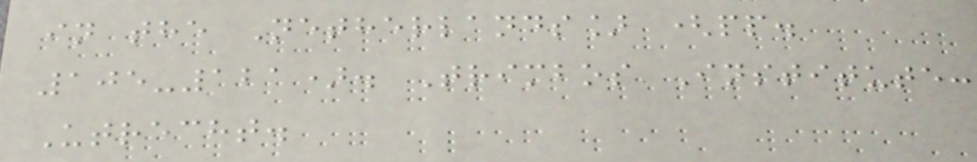in the Netherlands] (pp.
105-121). Trimbos Institute:
Utrecht.
